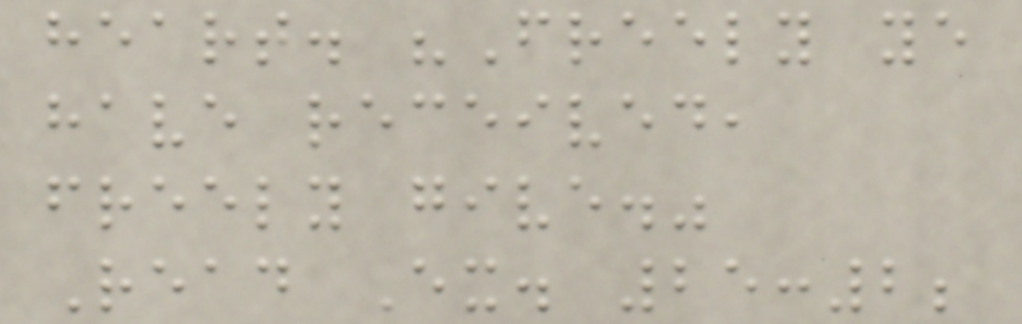heart. "Freely ye
have received,
freely give."
Read Ex. 25:2;
